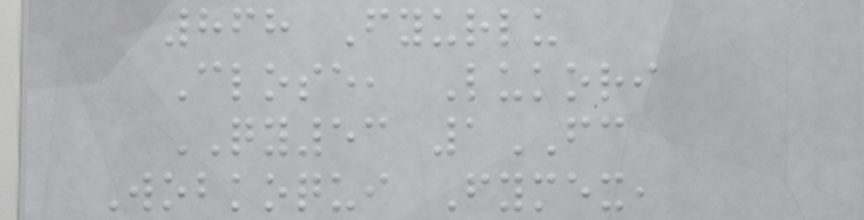868 Fyurlu
Close, Lukori
QY53 1FC
Wobkoqui Fymex,
